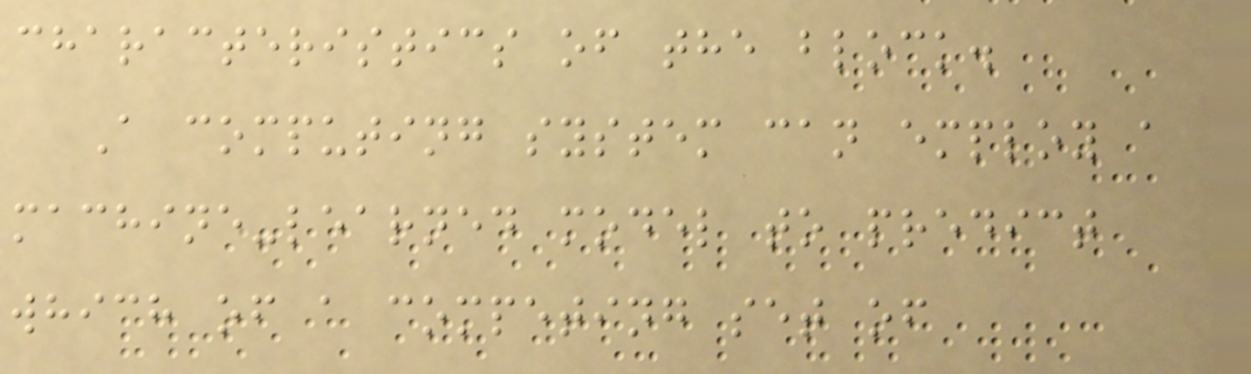characteristics of the block.
A computing system can employ a
machine-learned model to predict
which of a competing set of
